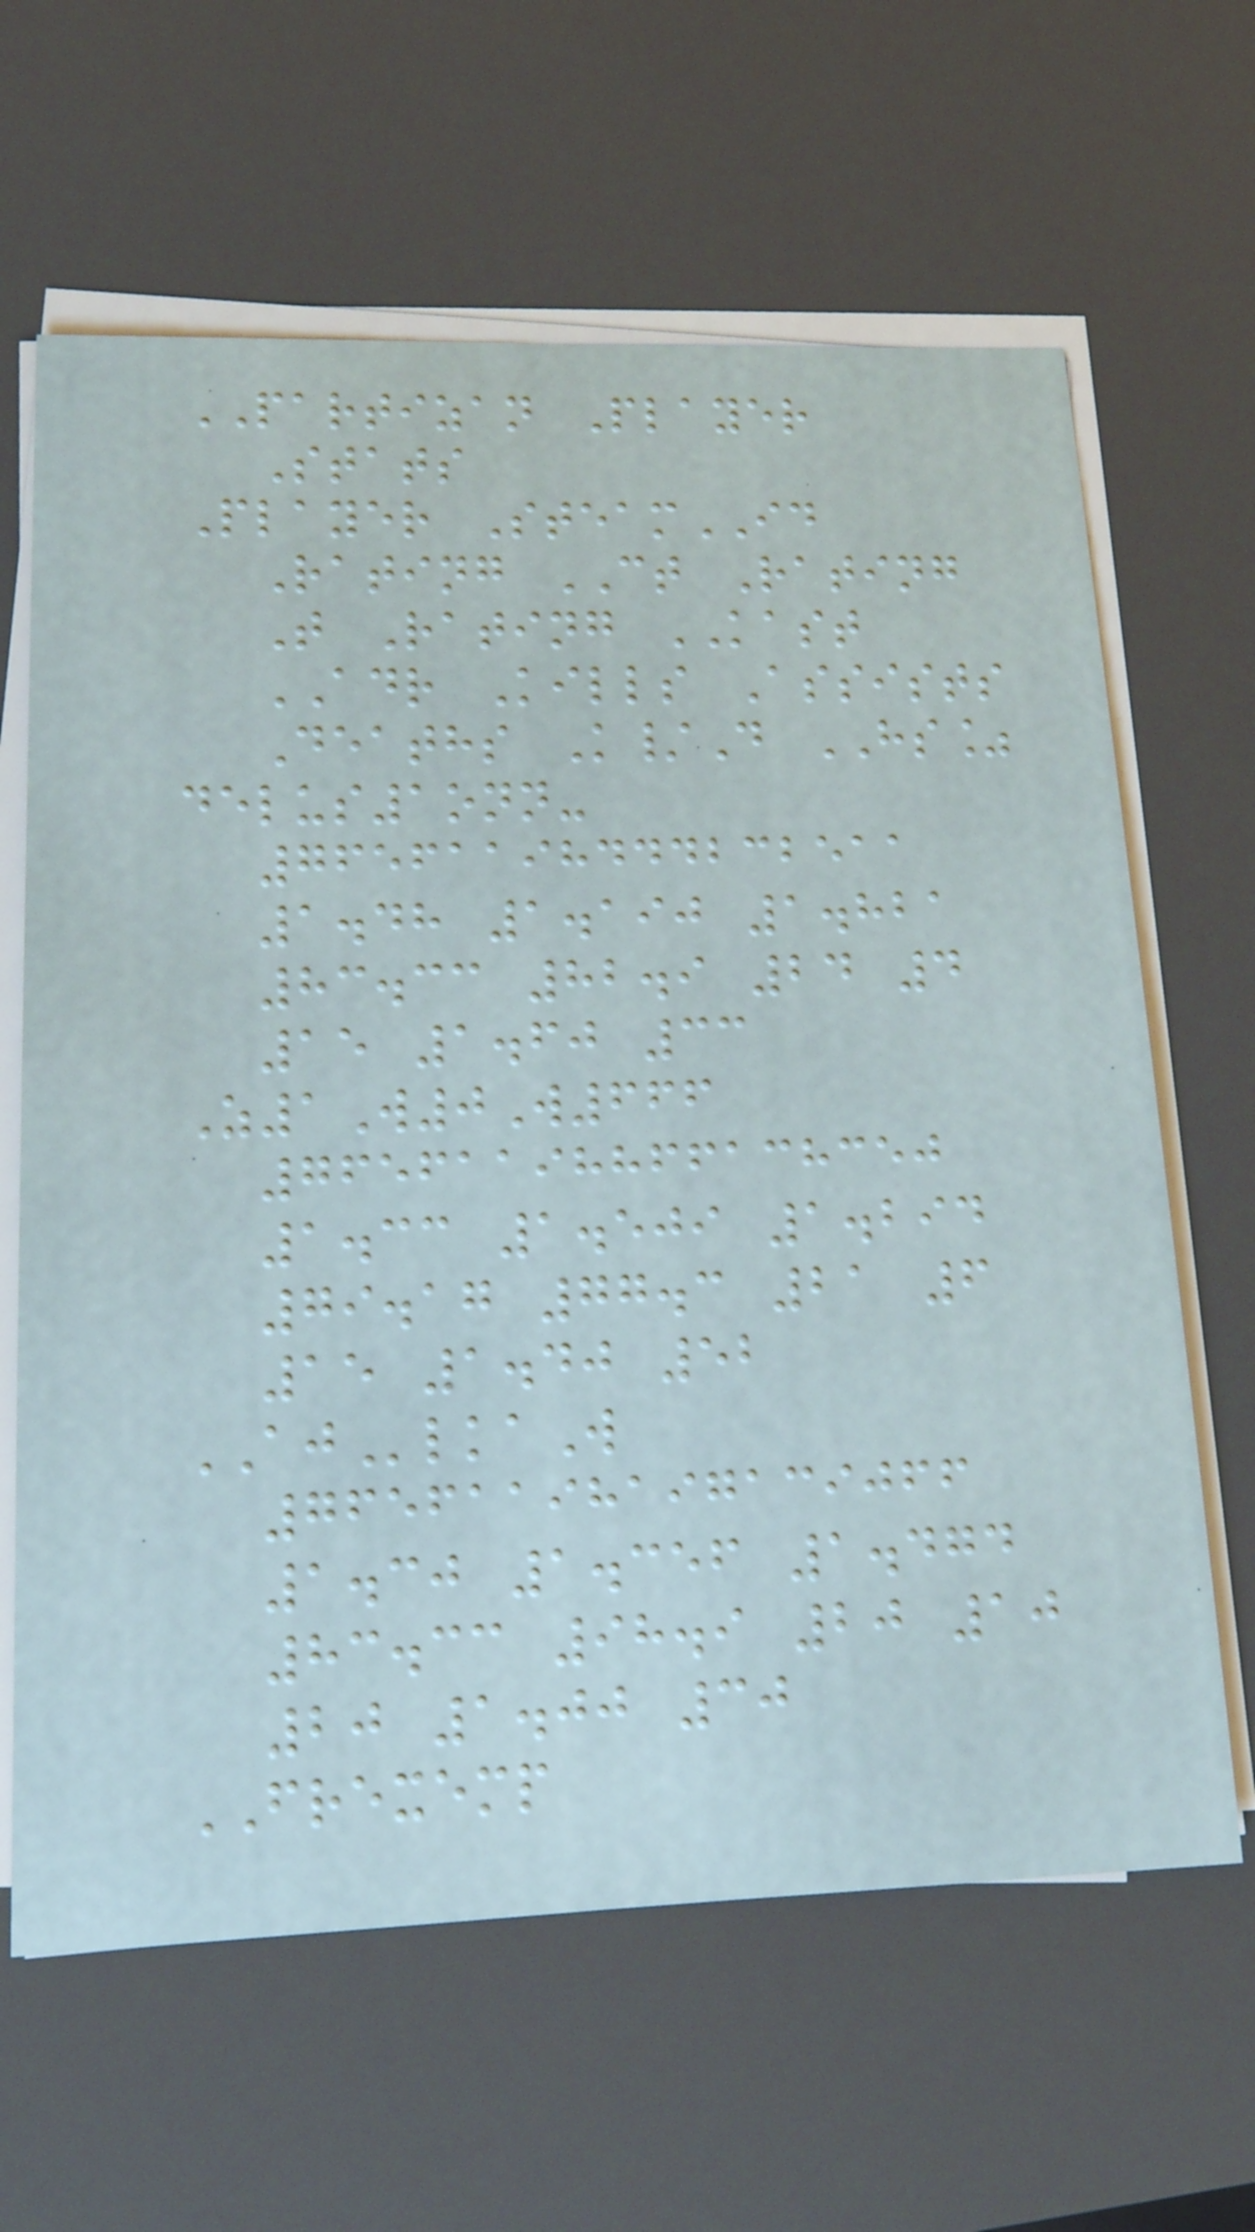PARTIZAN Player
Stats
Player SteamID
Rating CT Rating
T Rating KAST
ADR Kills Assists
Deaths K/D HS%
delus1onn-
76561198444232511
1.48 1.190 1.821
83.33 82.9 24 4
15 1.60 33
Z1W0W666
76561198866138350
1.33 1.509 1.294
79.17 77.3 21 6
15 1.40 52
AJlkaW
76561198197139066
1.30 1.356 1.474
83.33 98.9 20 10
20 1.00 30
FREXEMP
